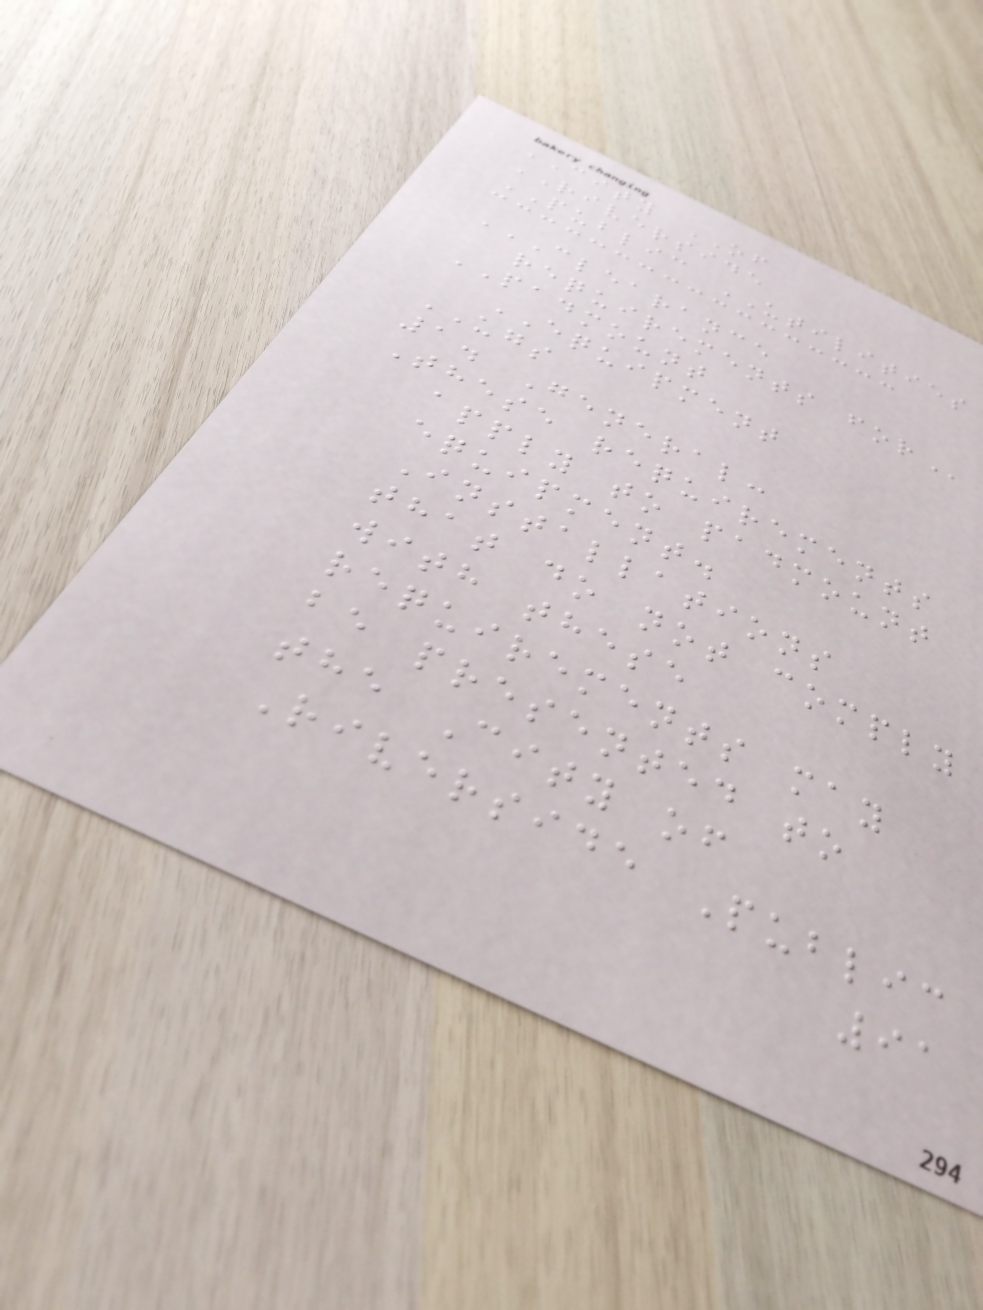CITY OF
RIVERSIDE
PUBLIC UTILITIES
CLEARANCE
REQUIREMENTS FOR
PADMOUNT
EQUIPMENT
UGS
1. General:
These requirements
apply to padmount
equipment.
Installations
that do not comply
with these
requirements may
be presented to
the City of
Riverside Public
91
